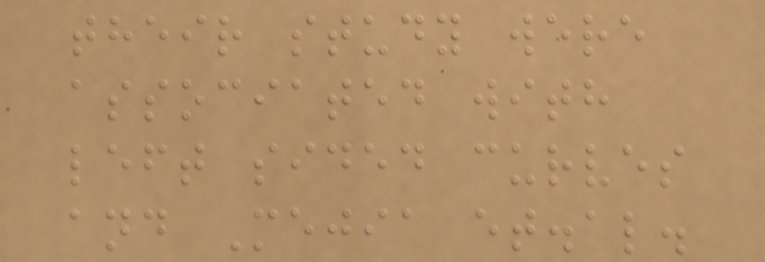their study were
associated with
left sided curves
and Mejia et.al.
